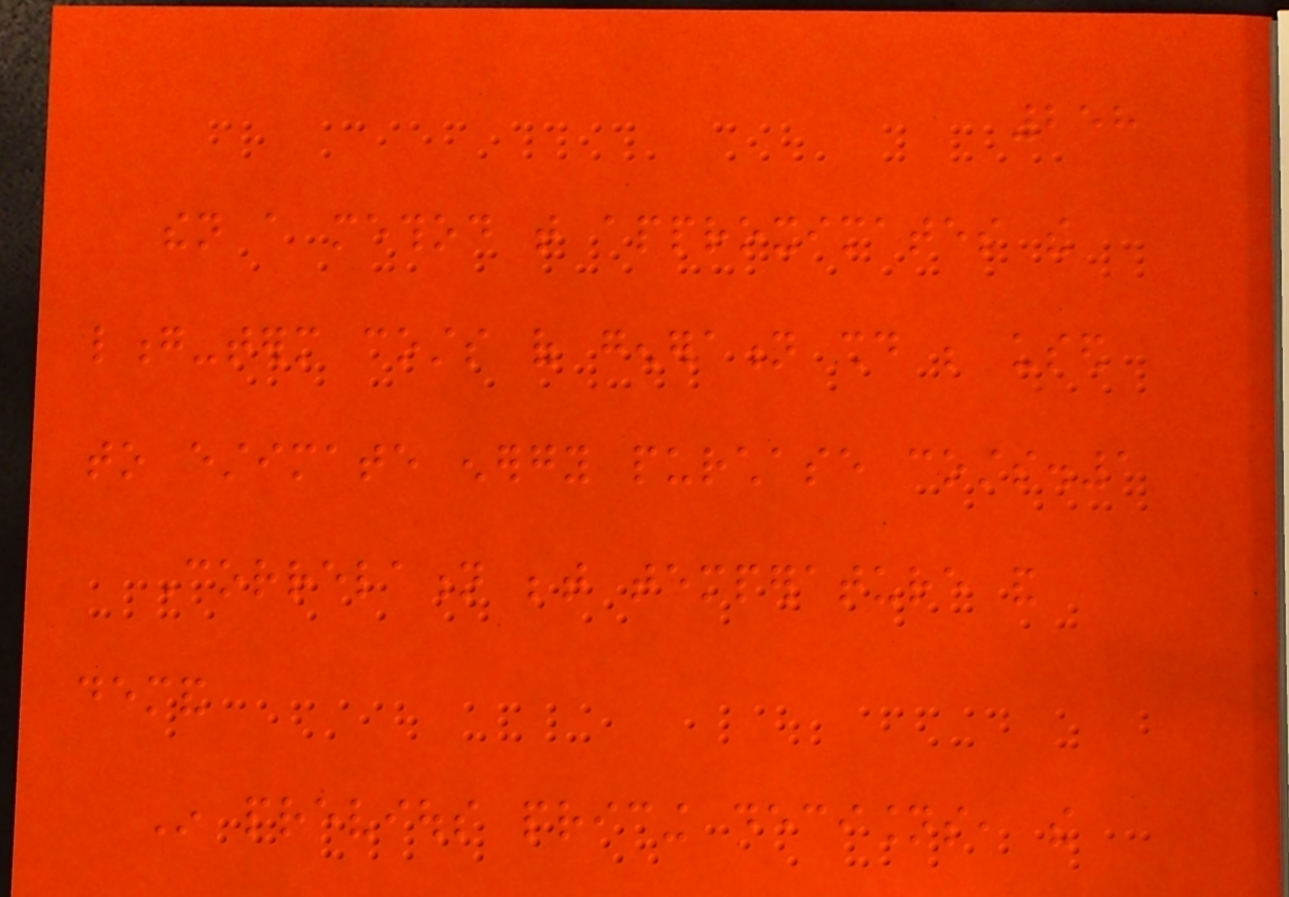258
then a method that approximates the
long-term costs of generation should be used
to estimate energy purchase costs.1
Correlation between temperature and
demand
In previous pricing decisions, the
